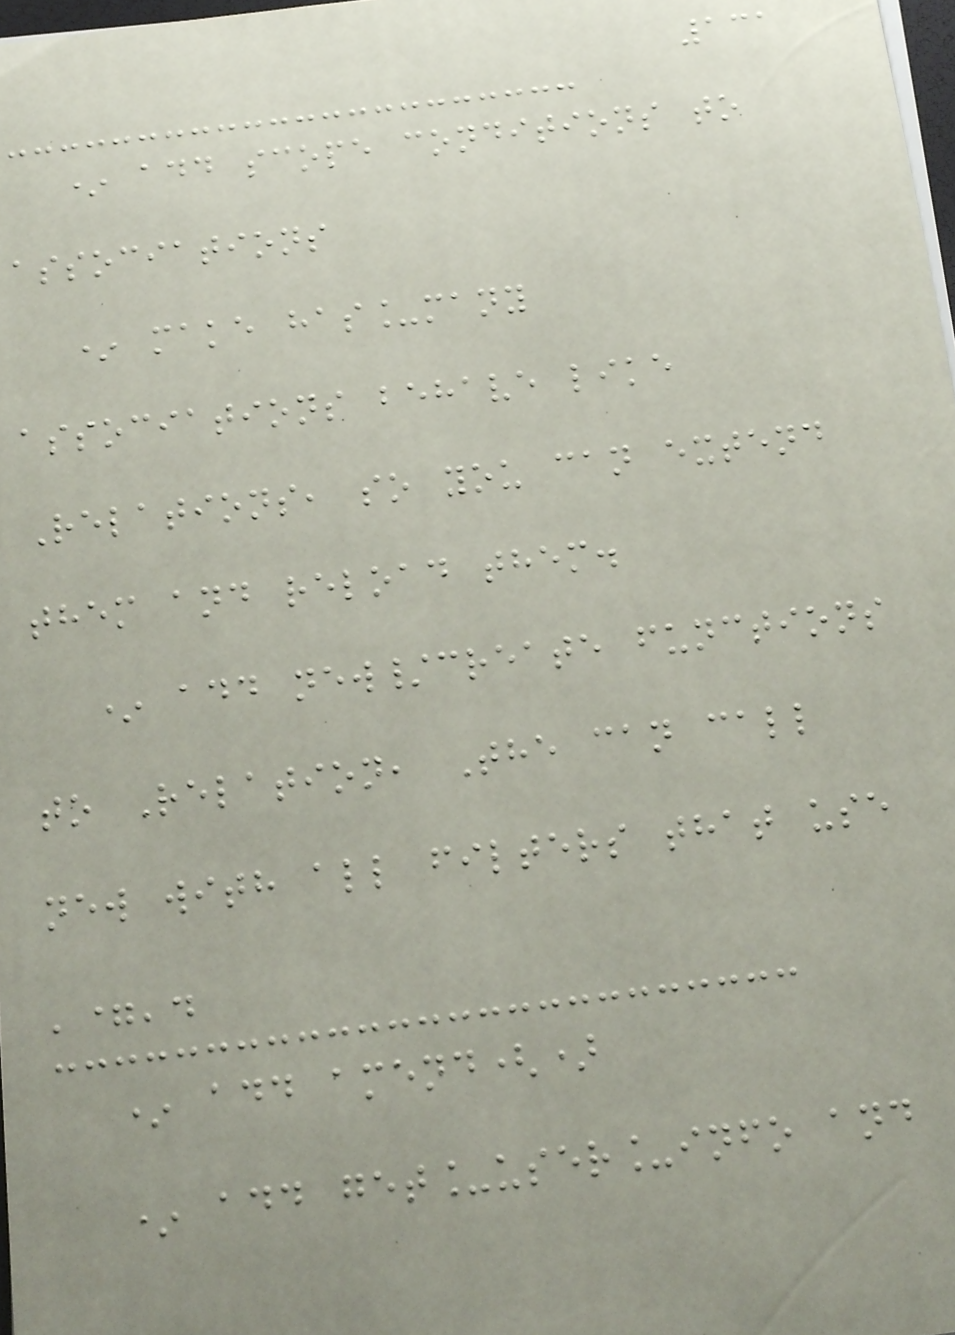131
* add scope conditions to
associations
* make has_many
associations behave like
Relations, so you can extend
them and reload them.
* add new/create functions
to Relation, The can call
new with all filters that use
'='.
* add amend()
* add get_user_info and
